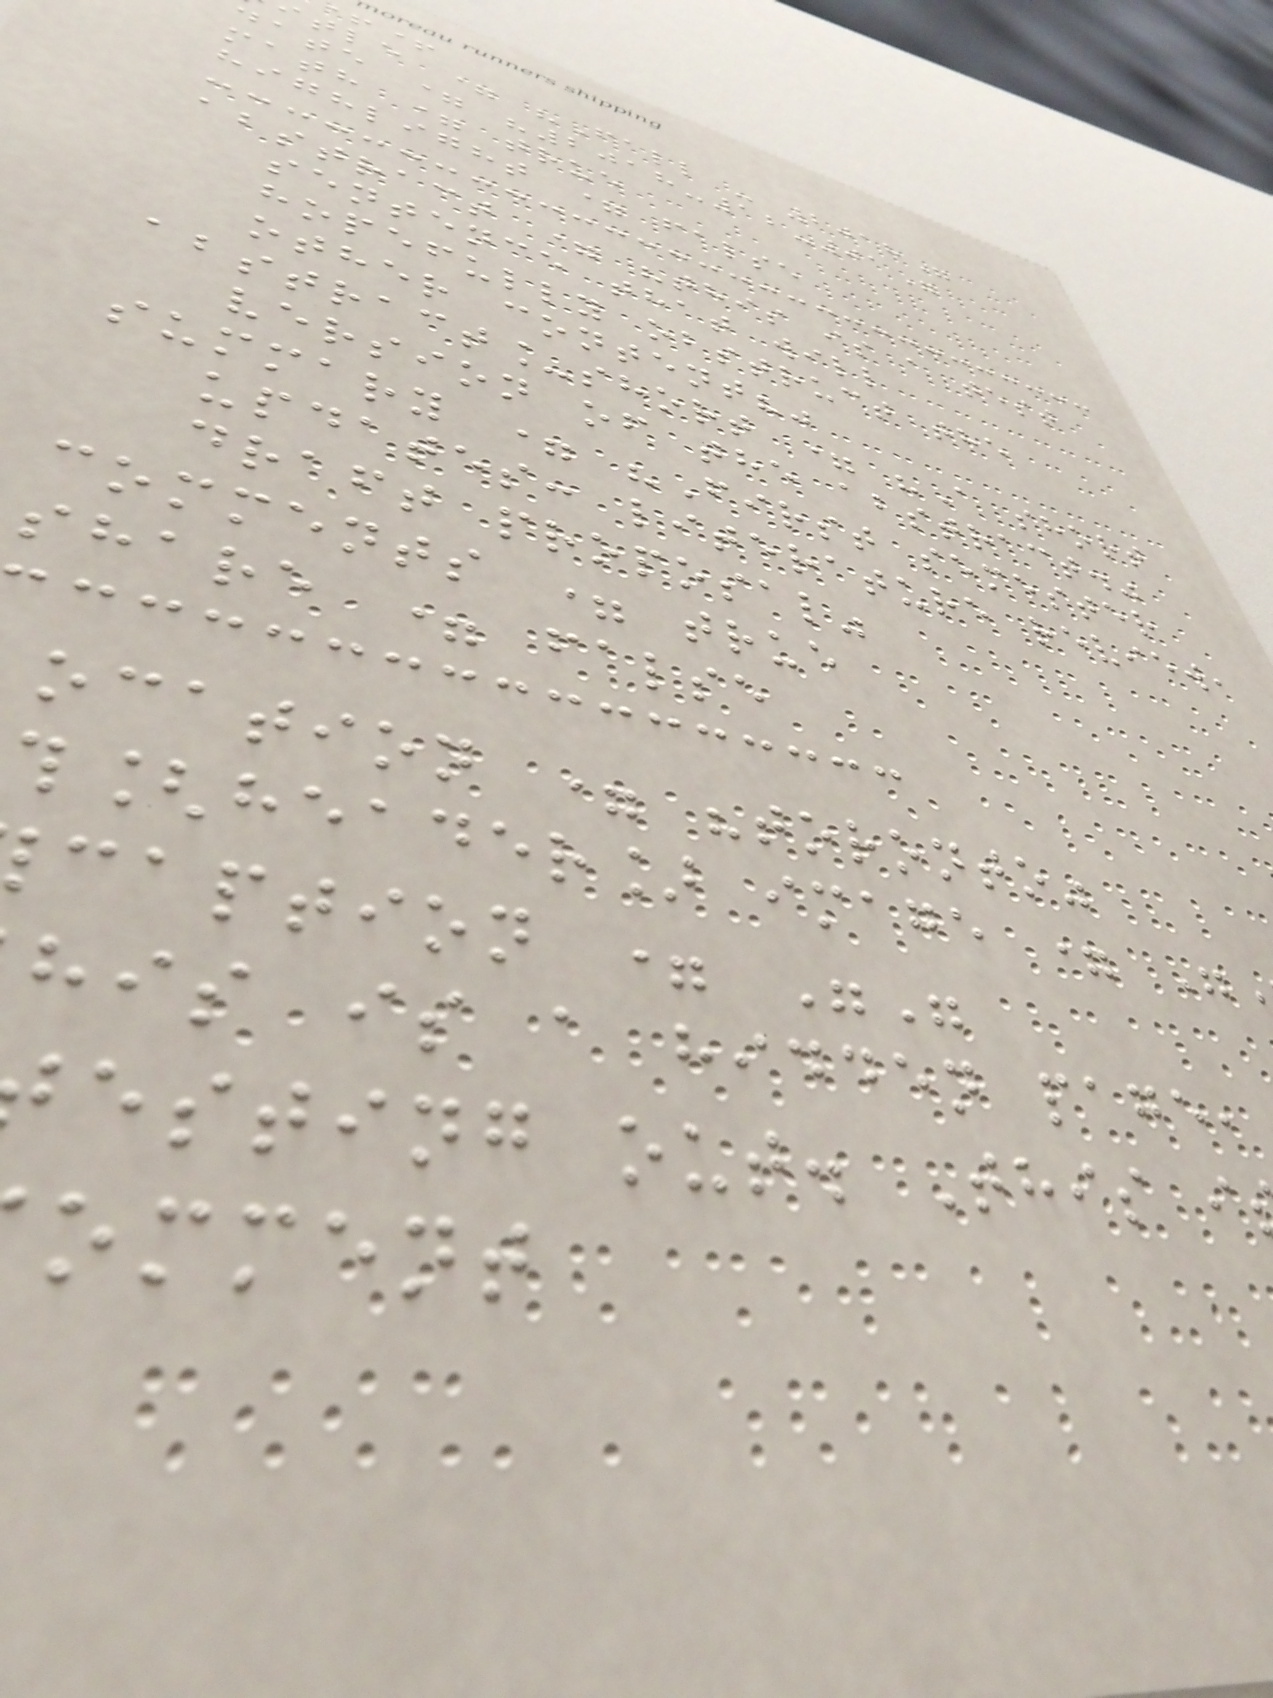tle = "Fall - 2018"
date = "2018-12-01"
math = true
highlight = false
abstract = "this is a test
sentence that will
hopefully obstruct the
other content?"
abstract_short = "A short
version of the abstract."
summary = "First semester
updates: literature review,
draft proposal"
comments = true
share = false
ocation = "toronto"
[header] image = "
caption = ""
his is a hidden page,
esting out. This i
omment
